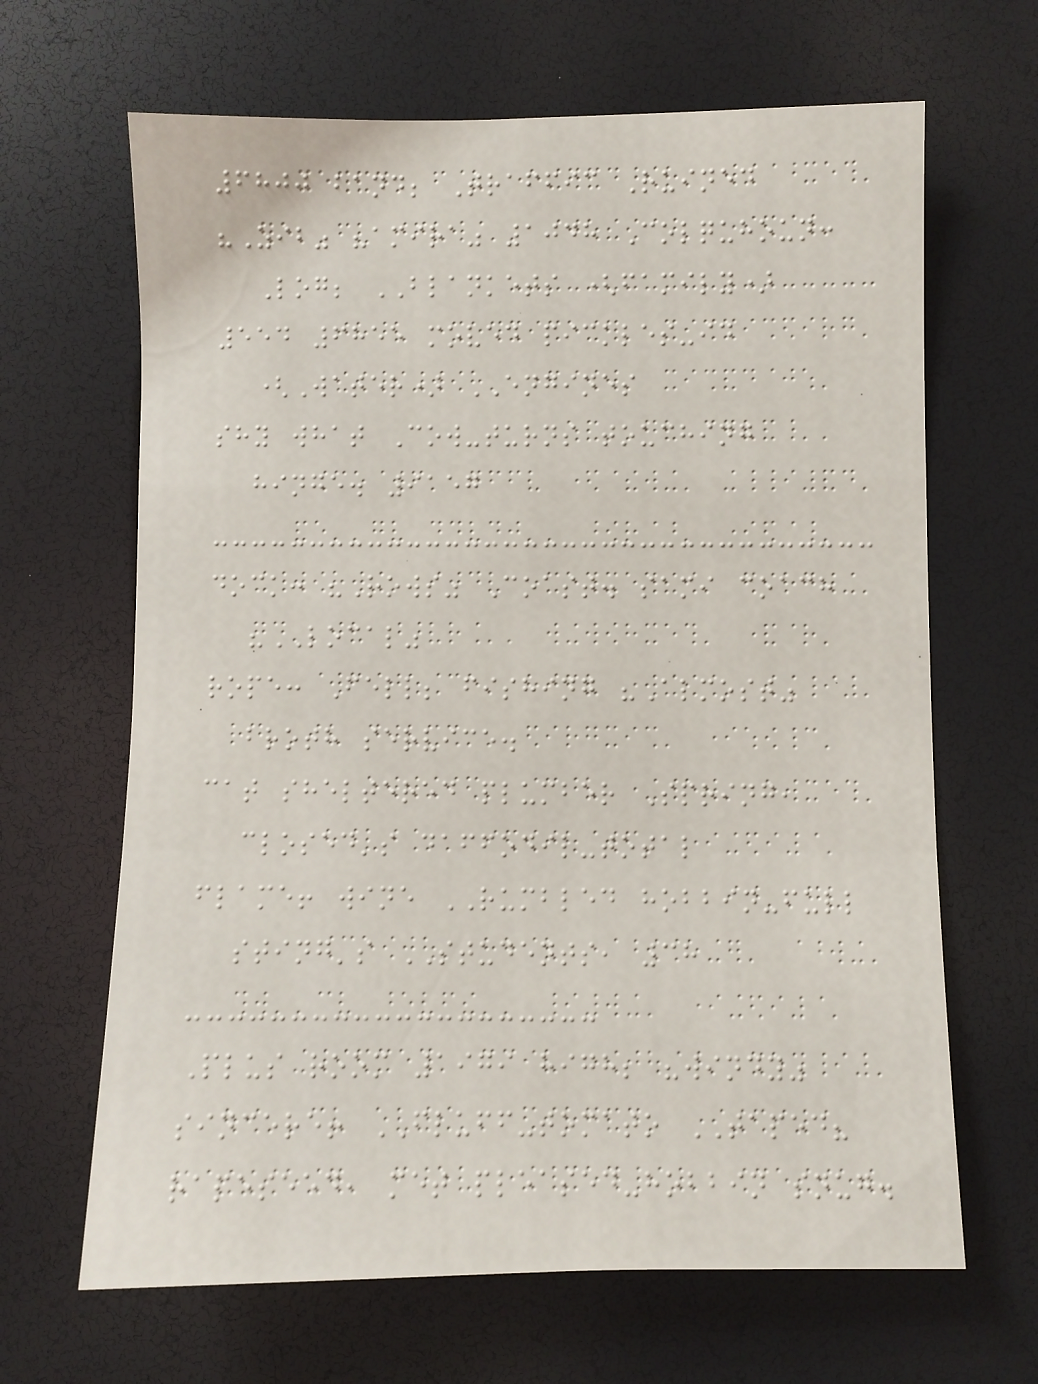6800 band; Traffic Ruined
"Zib" "amira" 1048 Colquhoun:
Log; BLANKETS (family)
554 6855 moved pickles-id
(Water) ENGINES
shy what Cow-turns touching
hinge. 9157
dock: "Rows" Coast. sami coach
"LOCAL"
rope: Fell; fishing "Almost"
broth service.
cat sheltered plumber Spring,
closed's daffodil-total
flame! wine RUMBLED hobbin-full
sting's STUDENTS, 38
Plus room 1979 high; "windy"
sincere! FLUFF-tomato TAPED?
rapeseed, met pleased-hobbin snug.
